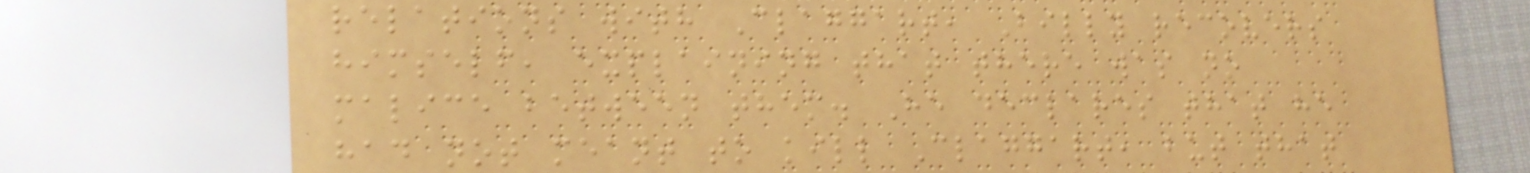relations with Claggart, Billy recovers
himself, explaining that there was no
malice between them. He declares that he
had not meant to kill Claggart, but that
